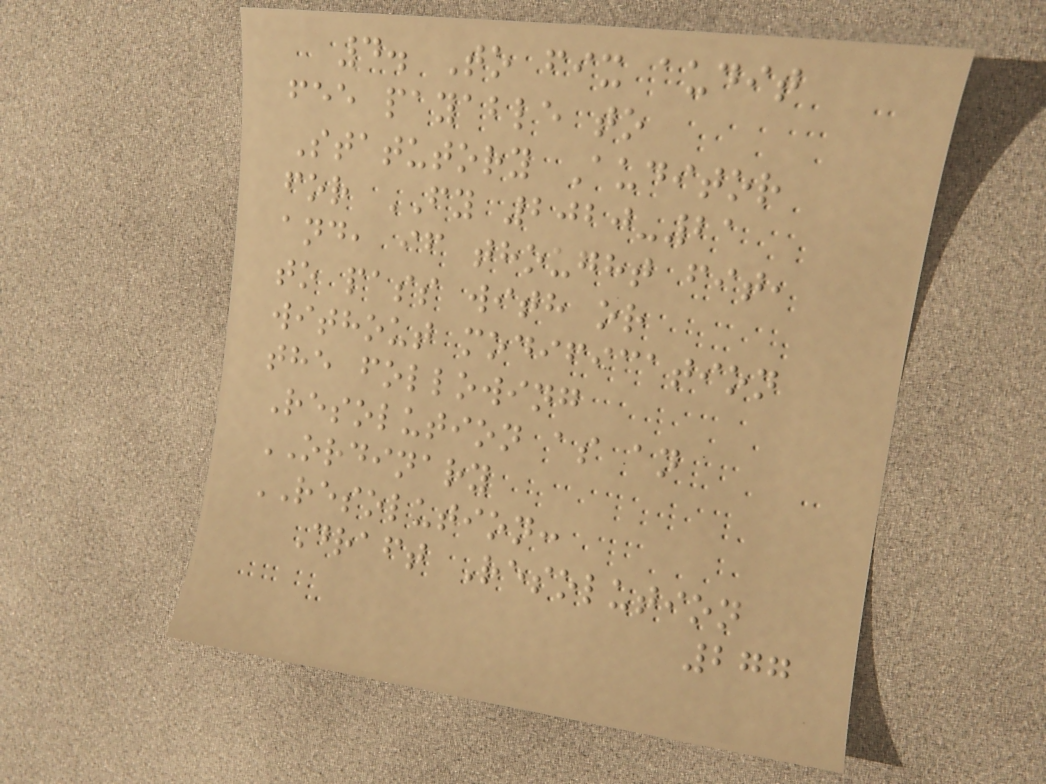4. To fix audit
fee payable to
Statutory Auditor
for FY 2020-21
and, if thought fit,
to pass with or
without modification
the following
Resolution as an
ORDINARY
RESOLUTION:
Draft Resolution
277
